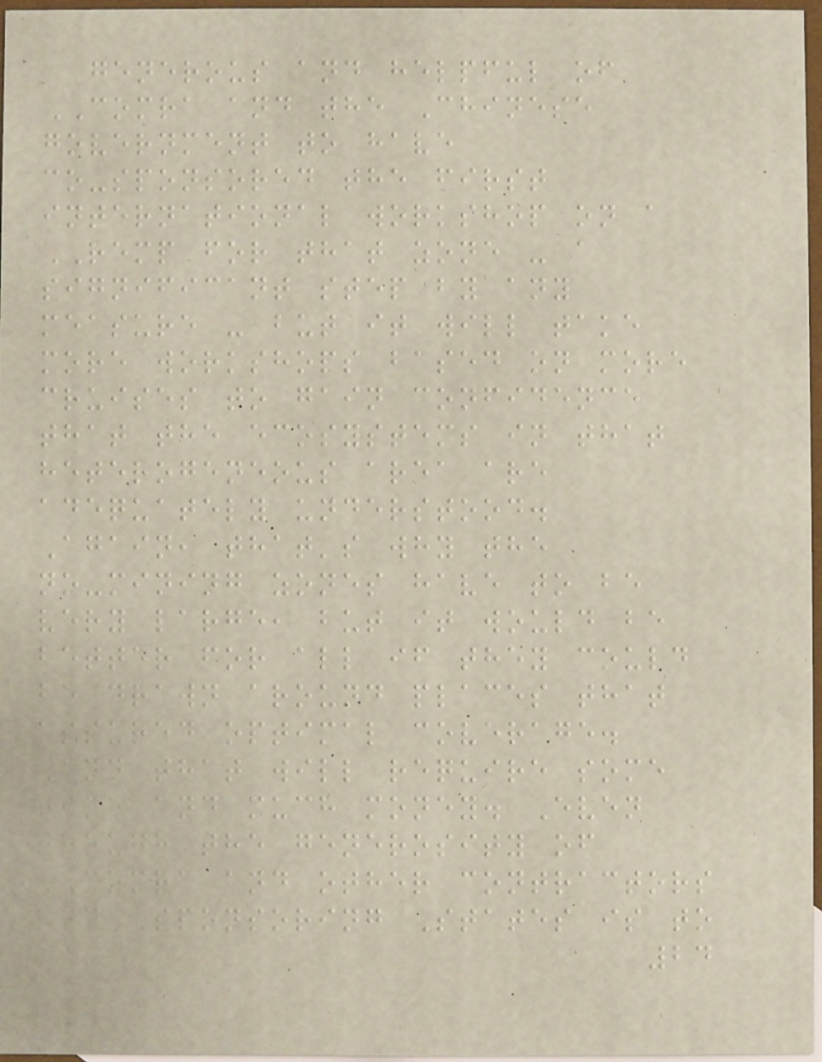generous and helpful of
COMRA and the Chinese
government to have
co-sponsored the first
international workshop on a
REMP for that zone - a
significant step by any
measure - but it will take
more workshops based on more
cruises to gain confidence
that the ecosystems in that
heterogeneous area are
adequately understood.
Again, that's why the
no-mining zones have to be
very large, but it would be
better for all if they could
be drawn around places that
assured optimal coverage.
And that will require some
time and much money. Even
though the generosity of
COMRA and other contractors
and Sponsoring States is to
24
